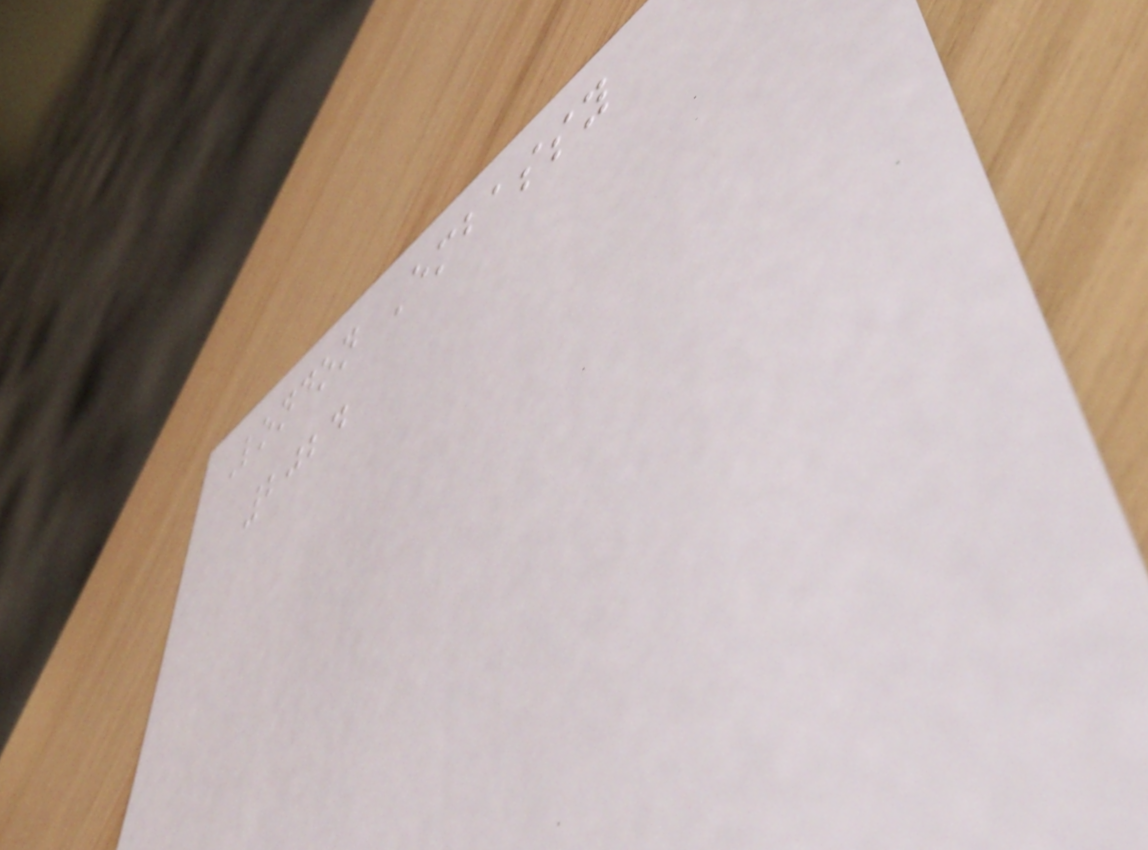London Embassy
2024
